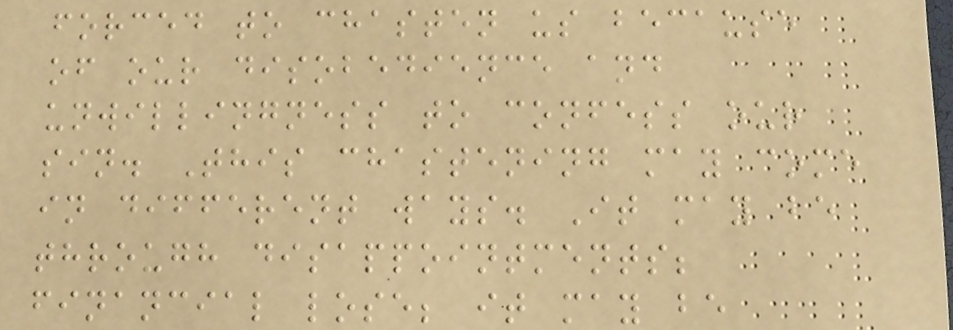forced to chasten us because
of our disobedience and
unwillingness to confess our
sin. This chastening may come
in different ways. It may be
through disappointments;
financial lose; it may be
